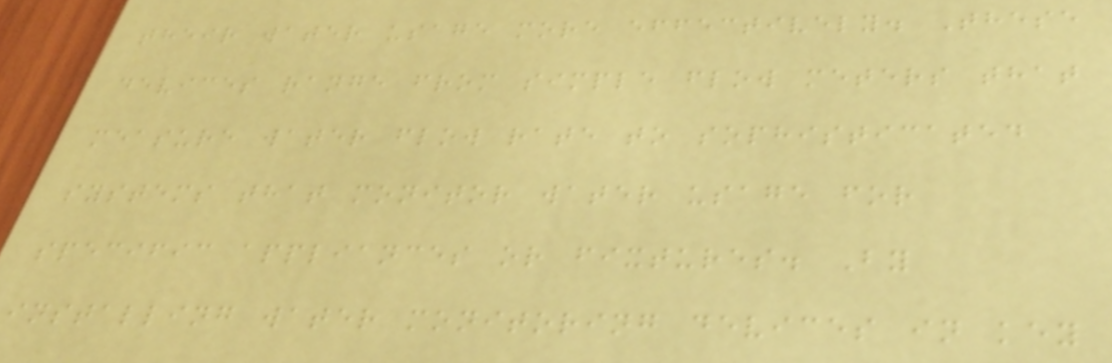their water usage more effectively. These
devices range from simple flow meters that
measure water flow rate to sophisticated
systems that monitor water usage for
specific appliances or fixtures. By
installing water monitoring devices in key
